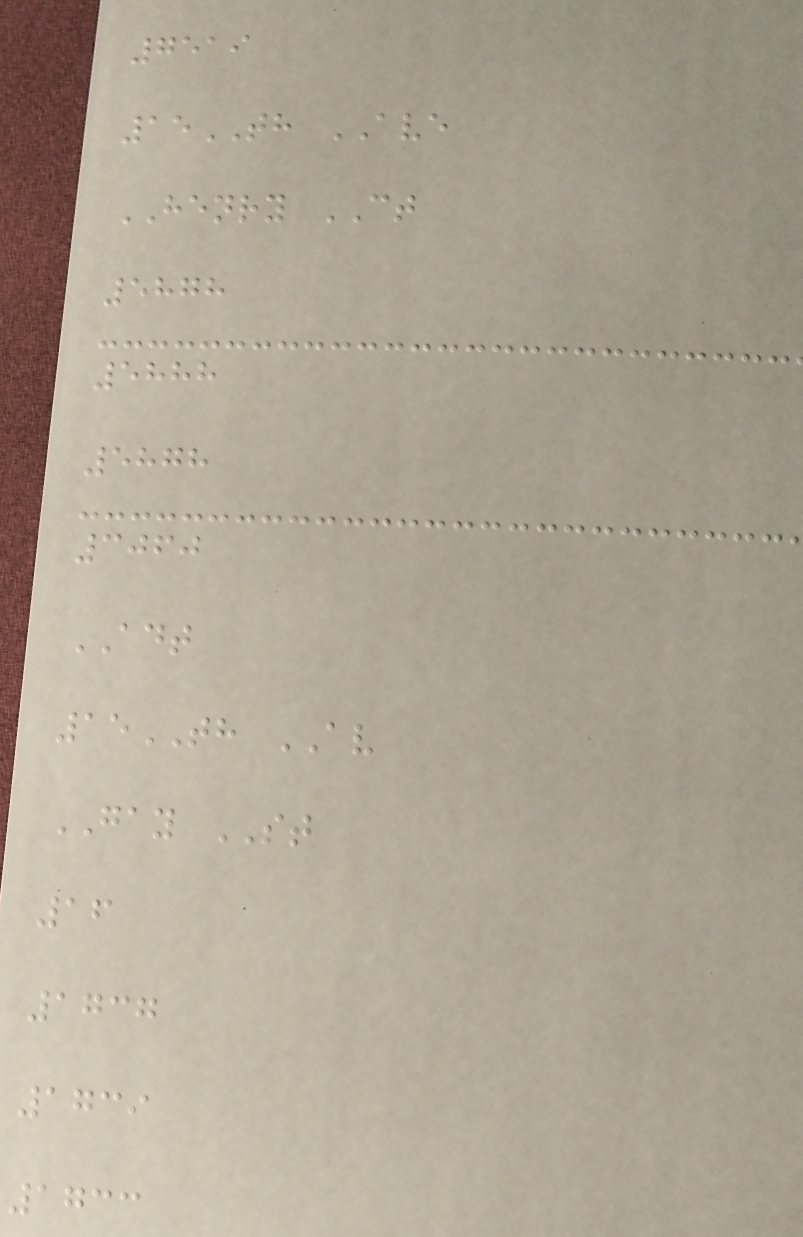7519
15TH AVE
HENRY CT
5878
5888
5878
3060
ADT
15TH AV
GAY ST
16
1737
1739
1733
